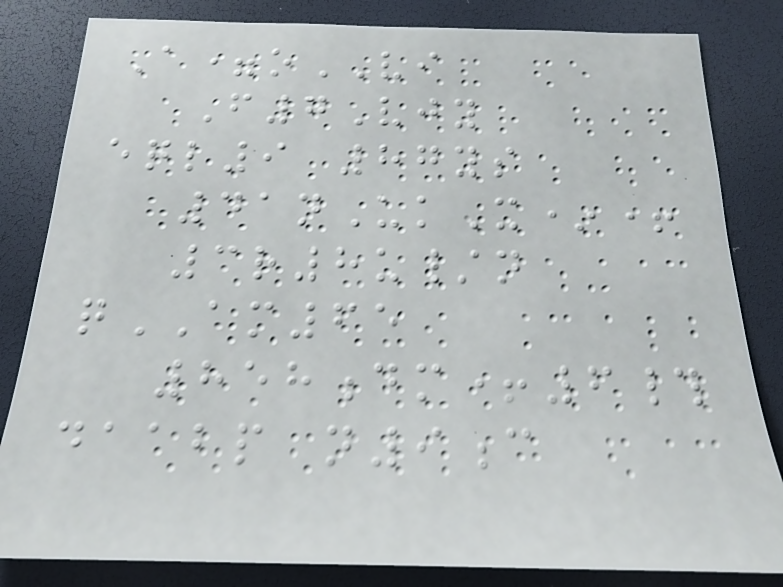A=oVI
F7Vjy
eql9 87ys
41nUkX*+
3r8u/n
qAM65
858dm+6#
daabp n9c
